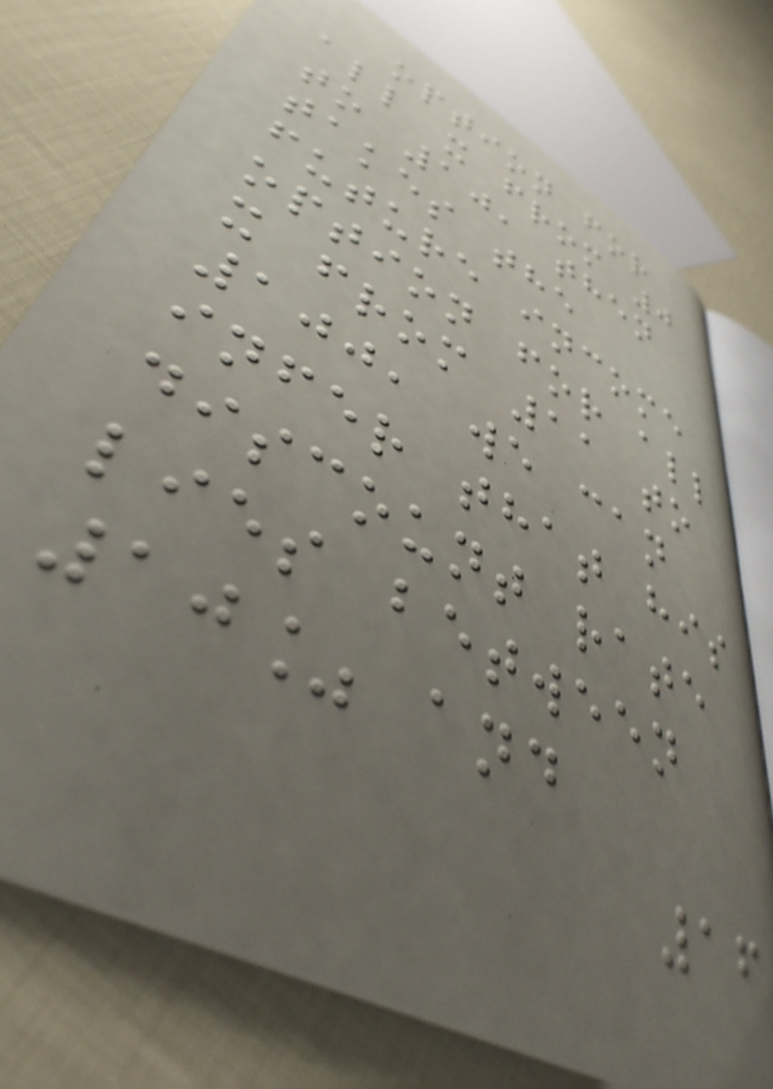option for
all x from 0
to 10, then
takes the
future income
option for all
x from 11 to
100, we can
infer that his
discount rate
lies between
10% and
16
